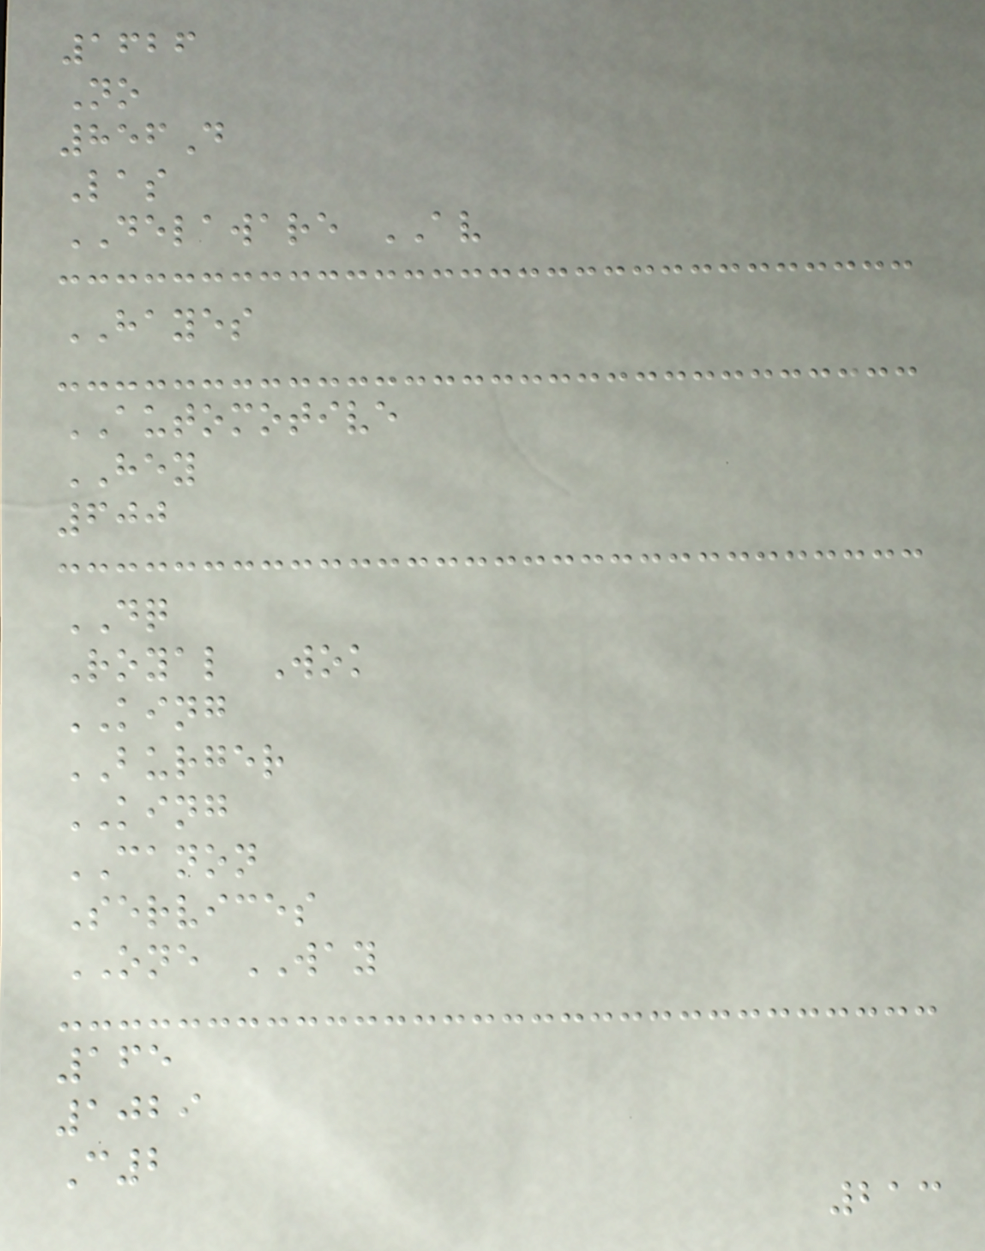1626
No
856D
Las
DELAWARE AV
HAYES
AUTOMOTIVE
HEY
600
DQ
Royal Wok
KING
BURGER
KING
CANON
Services
ONE WAY
165
1029
C2
213
